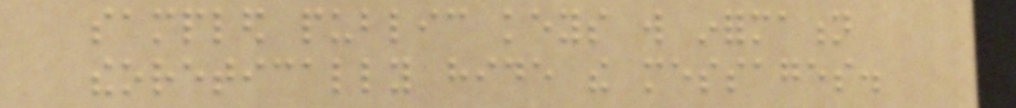sampled public keys will information
theoretically hide the messages.
